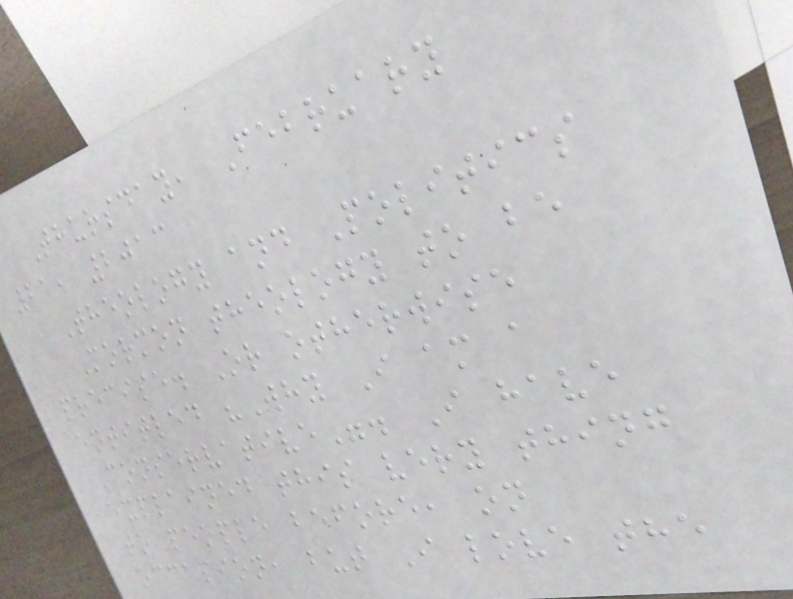Thursday, February
21, 2013
Theology and Politics
Mormon theology to be
precise. Or otherwise
entitled "Why I am a
Conservative". I have
explained this very thing
to people before, on
occasion, but I love the
